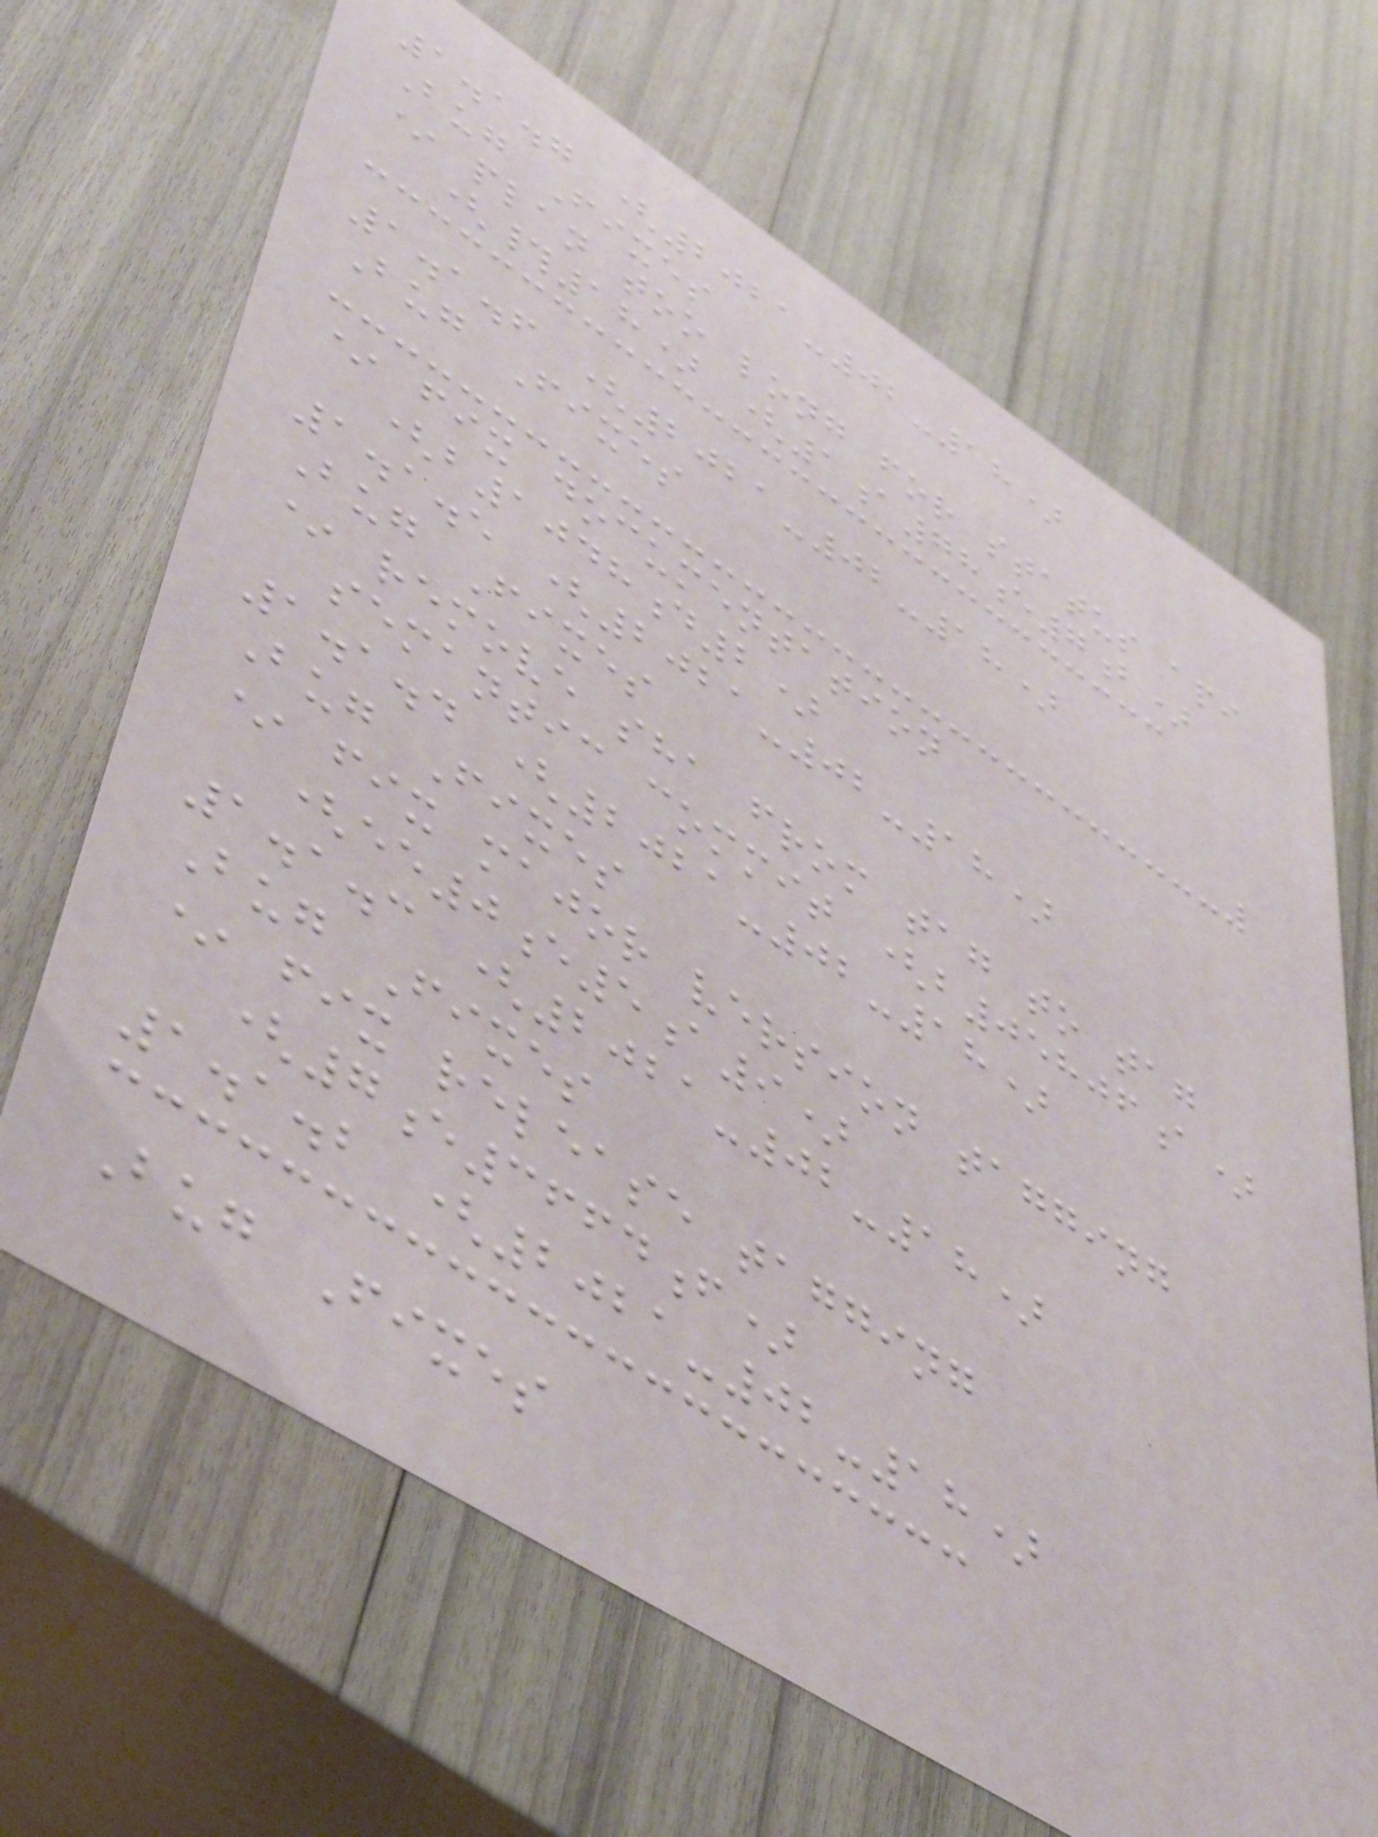1.1.7 (2021-02-18)
Bug Fixes
* plan too long for status api
(#18) (1a78e7b)
1.1.6 (2021-02-18)
Bug Fixes
* fix documentation
(b1048d2)
1.1.5 (2021-02-18)
Bug Fixes
* remove sha from tag to tag
semantic commit (b05806a)
1.1.4 (2021-02-18)
Bug Fixes
* fix major version tagging
(ee0e5a9)
1.1.3 (2021-02-18)
Bug Fixes
* fix release tagging
(7e3664f)
1.1.2 (2021-02-18)
Bug Fixes
